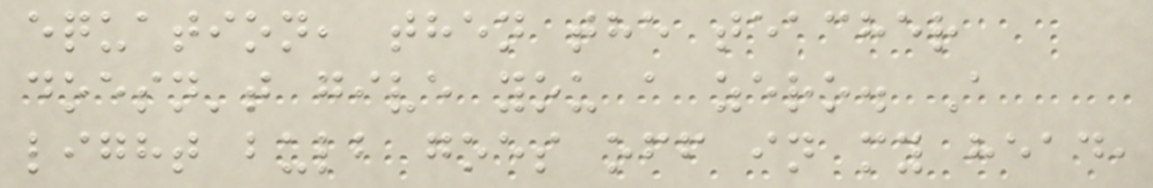equation, then the teacher
doesn't give you a zero. A
light bulb goes off in my head,
